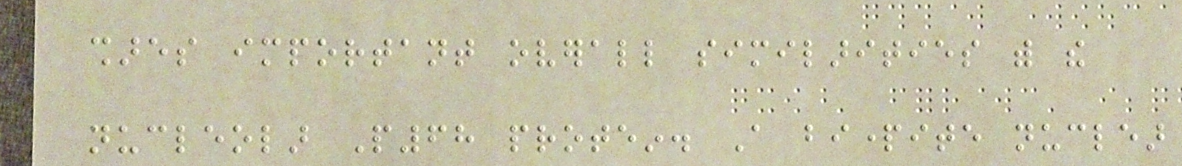shares important overall similarities with the
nucleolar P68 protein. A bipartite nuclear
